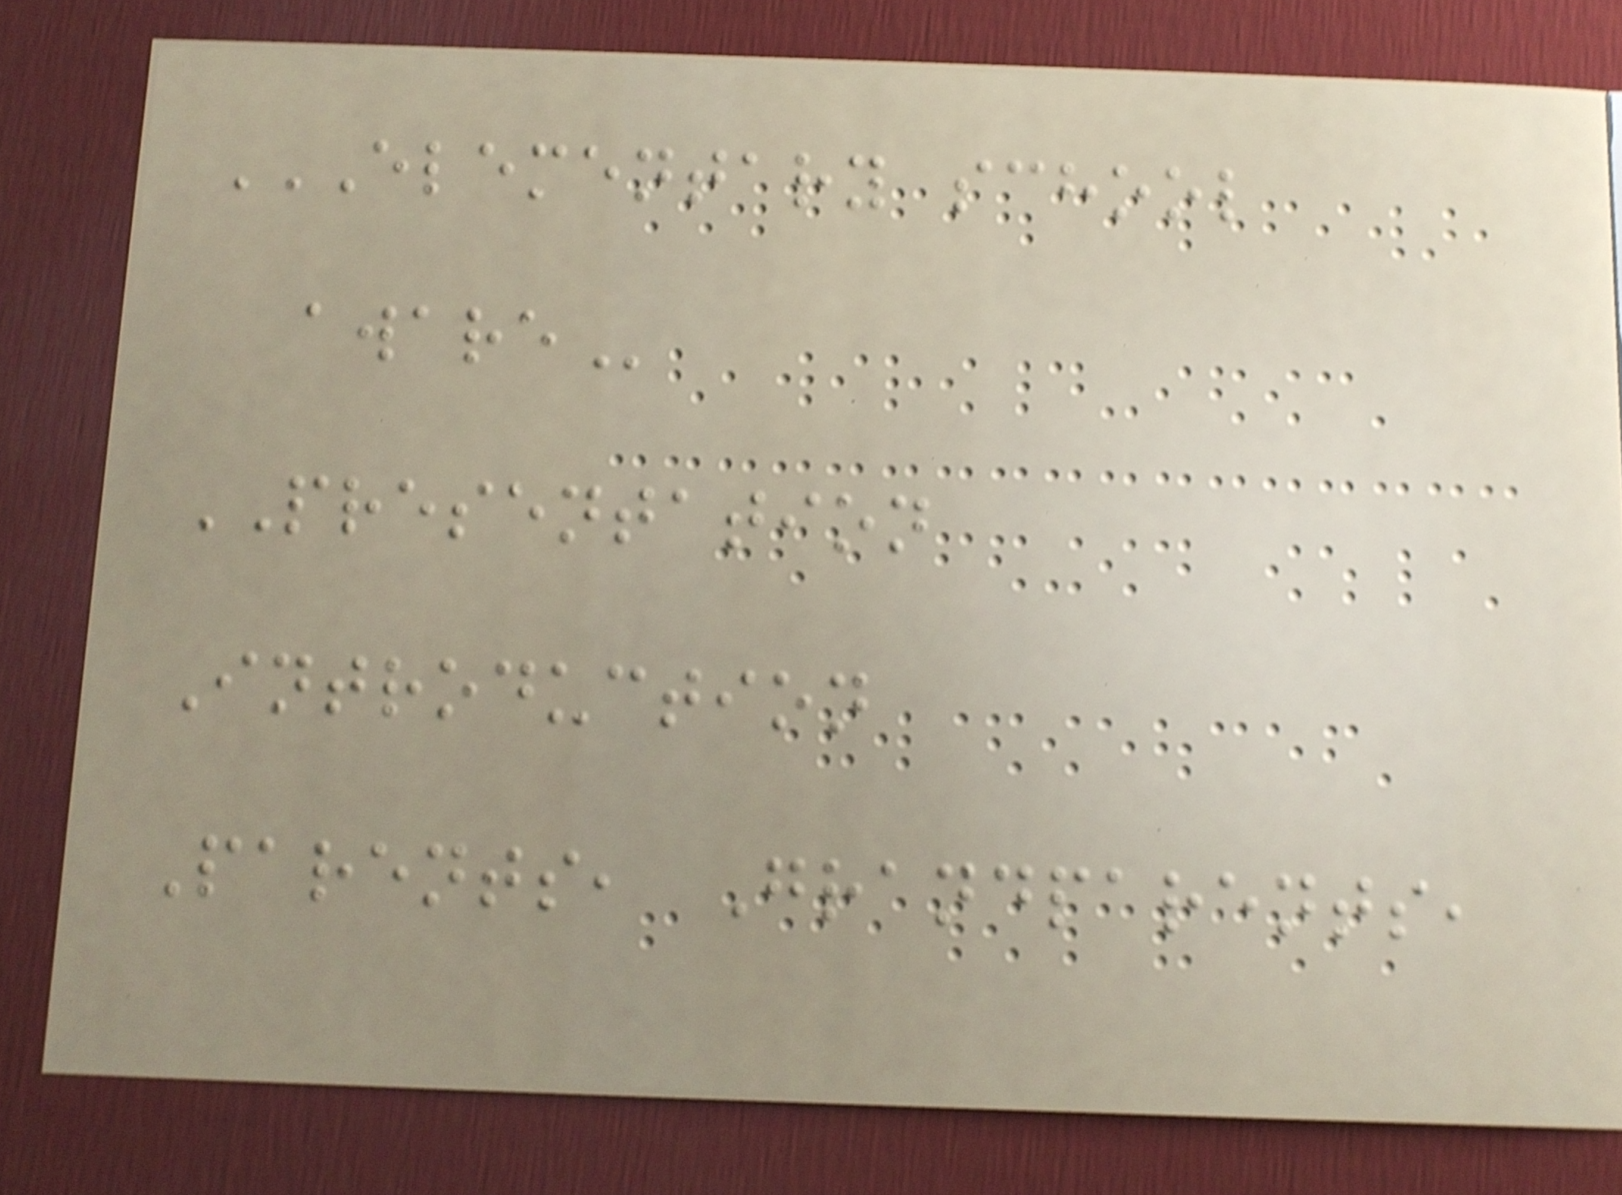ELEMENTARY SCHOOL
AWARE
PRESENTATION
Introduction
Parents, Grandparents,
